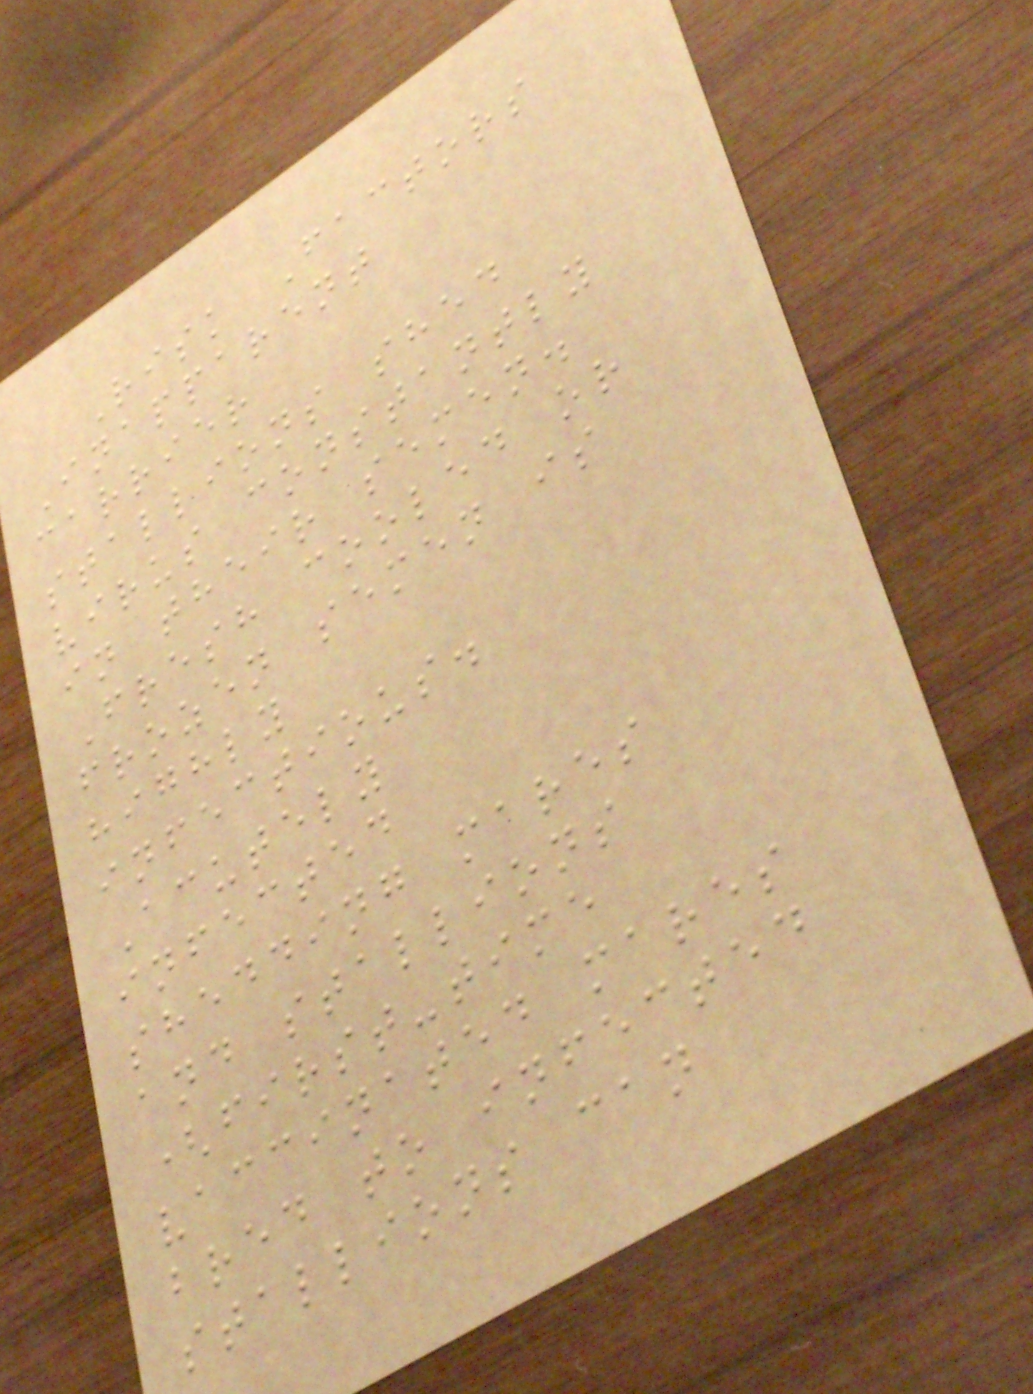Risk Factors
Inapparent
carrier
stallions shed
virus constantly
in their semen.
Fresh cooled or
frozen semen is
highly
infectious.
Acutely
infected
shedding mares
and stallions
(first-time
vaccinated mares
bred to infected
stallions can
